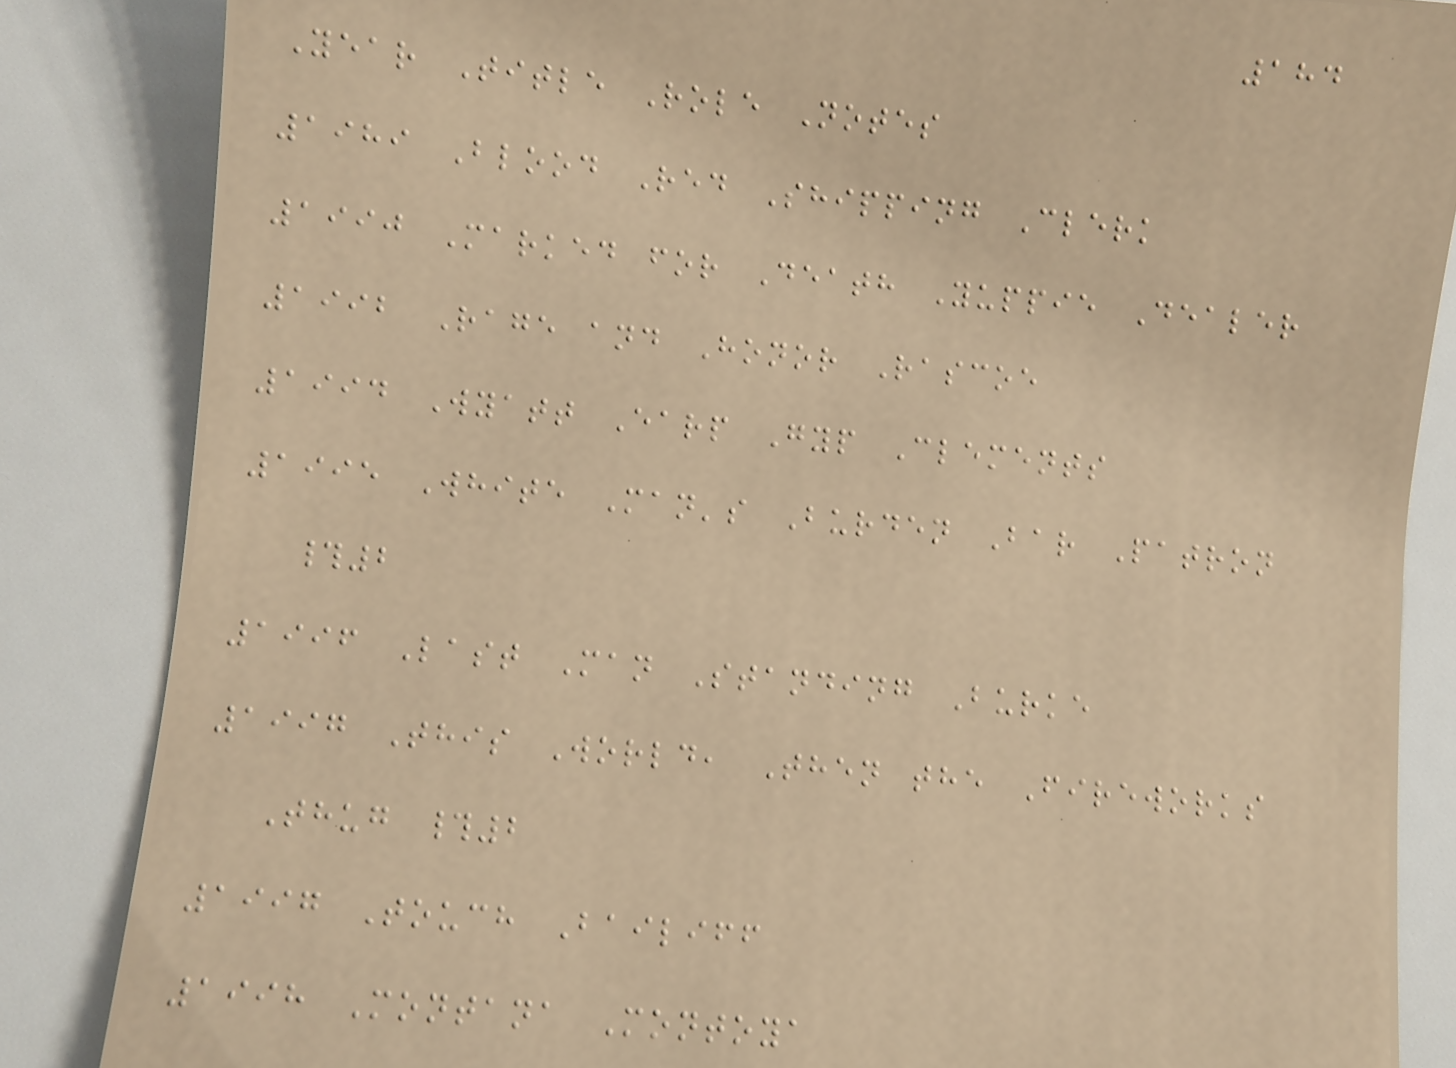184
Year Title Role Notes
1989 Blood Red Shipping Clerk
1990 Marked for Death Yuppie Dealer
1992 Rage and Honor Rascoe
1994 Wyatt Earp Gyp Clements
1995 White Man's Burden Bar Patron
#2
1996 Last Man Standing Burke
1997 This World, Then the Fireworks
Thug #2
1997 Touch Bailiff
1998 Montana Montoya
